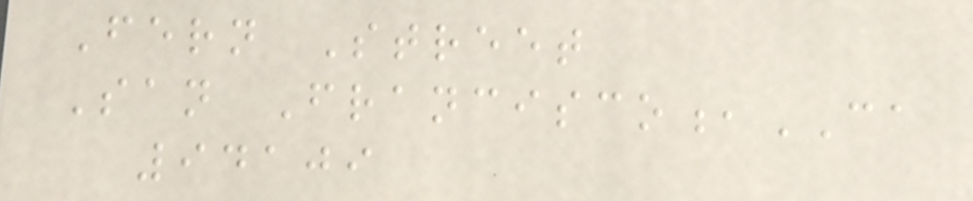Fern Street
San Francisco,CA
94109
